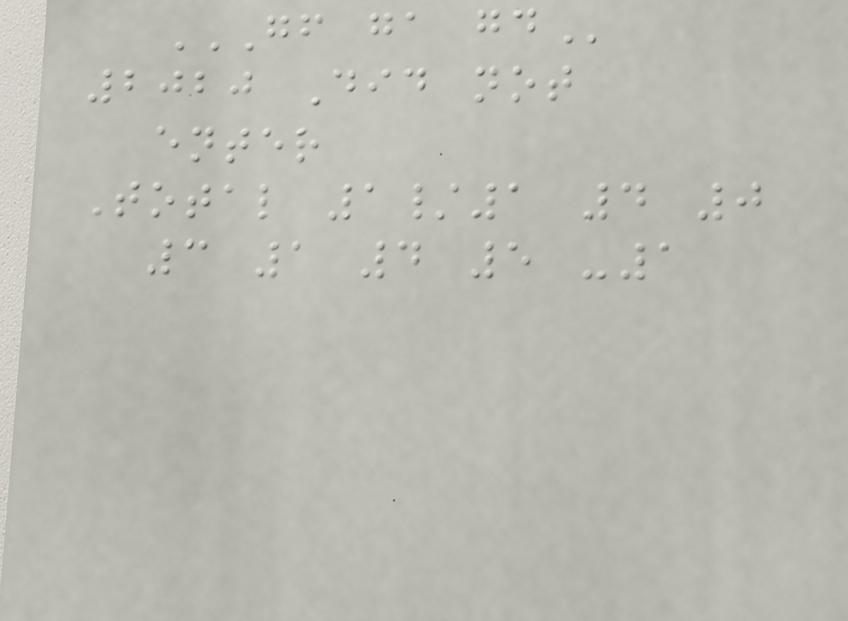GF GA GD
2020 Did not
enter
Total 1/1 4 0
3 1 4 5 -1
